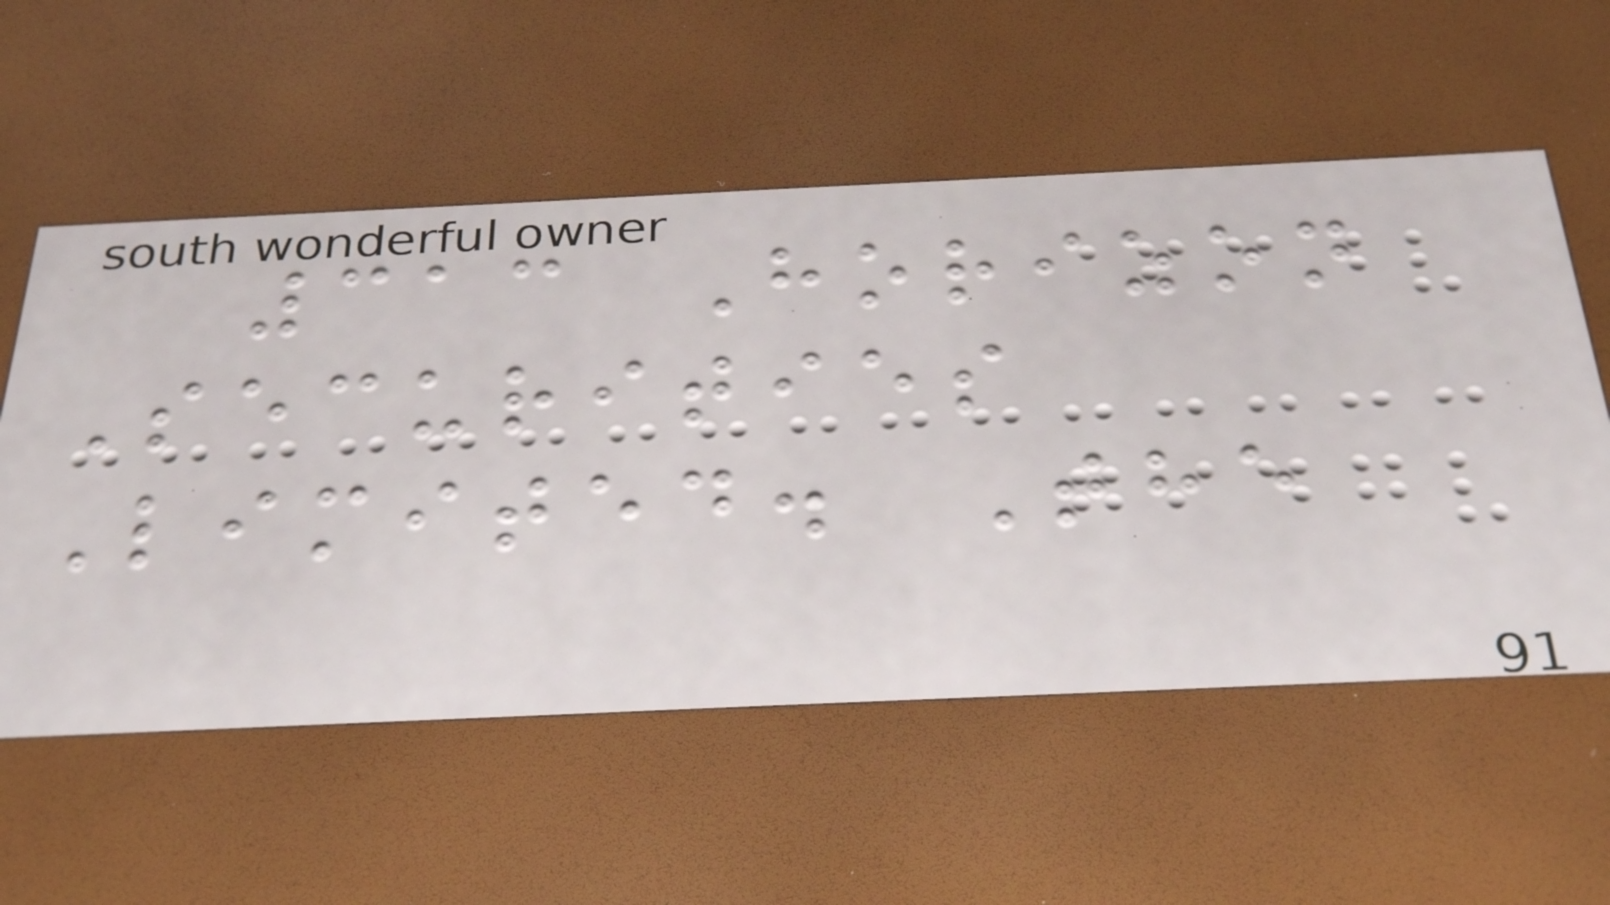313 Horizon
Securities
Limited. The
